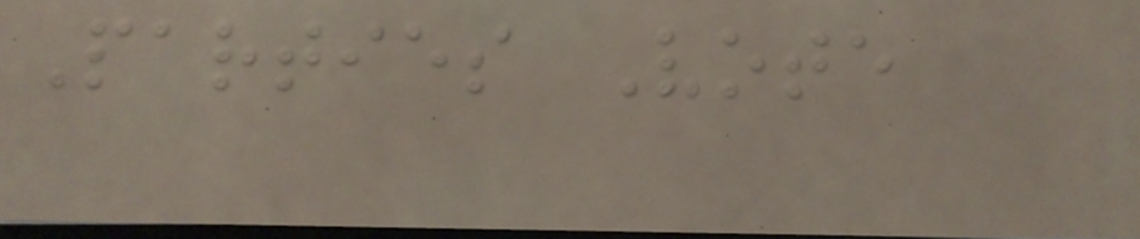Parties Vote
